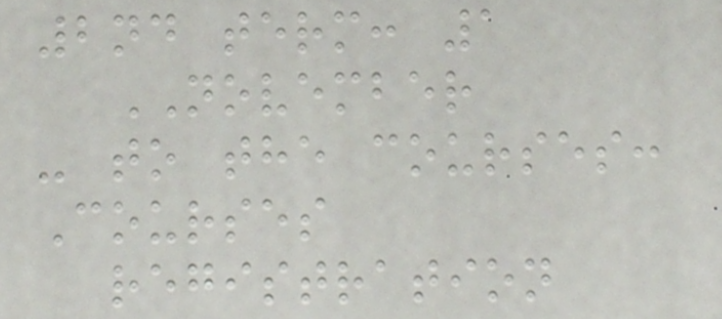2nd term: 1
NOVEMBER
- to the courses:
Courses
registration
